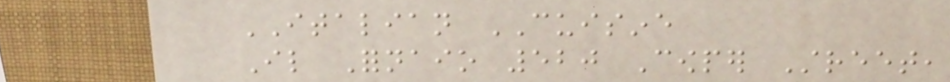ITALIAN CUISINE
Il Fornaio 520 Cowper Street,
